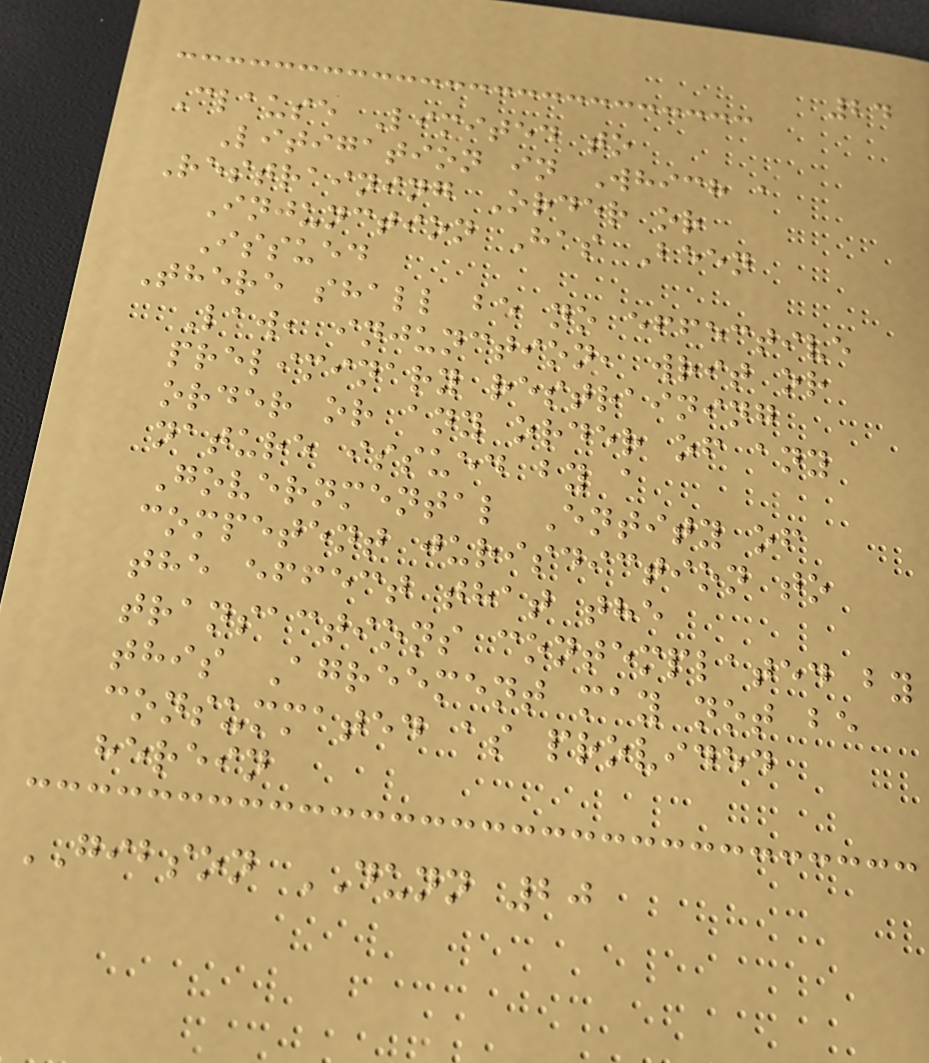24
Clause Limited to
Litigation in Which a
Restraining Order or
Injunction Has Been
Issued
There shall be no effective
Law, injunction, writ or
preliminary restraining
order or any order of any
nature issued by a
Governmental Entity of
competent jurisdiction to
the effect that the
transactions contemplated by
this Agreement may not be
consummated as provided
herein
GIBSON DUNN 20
